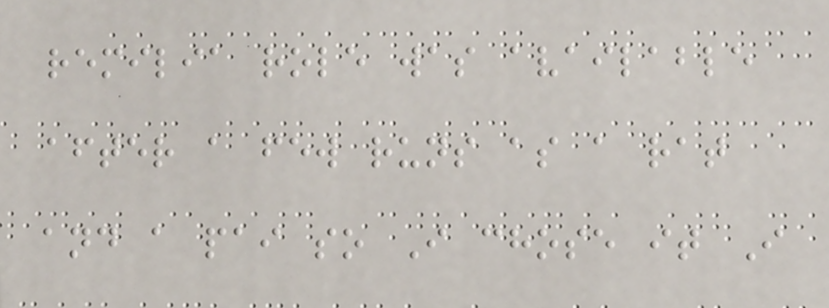remilia role was available
after a few runs as a rat
and a pai so I chose it I
